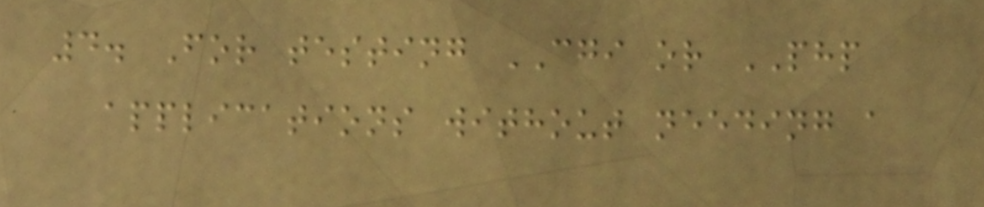4. For testing CGI or PHP
applications without needing a
